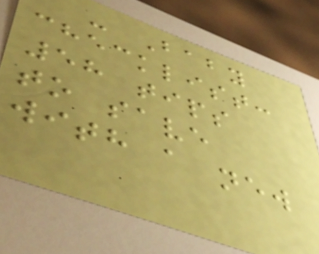- Baby
checklist:
58 tips
to save
with a new
